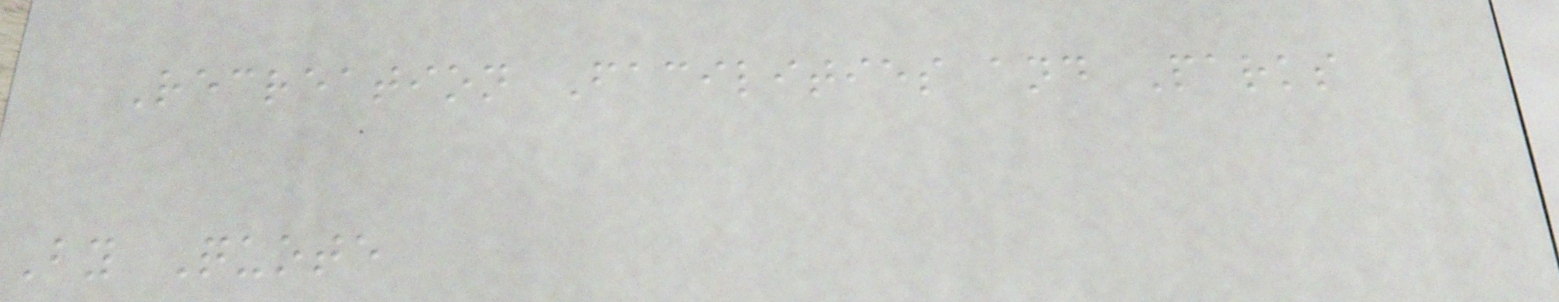Recreation Facilities and Parks
By Quote
